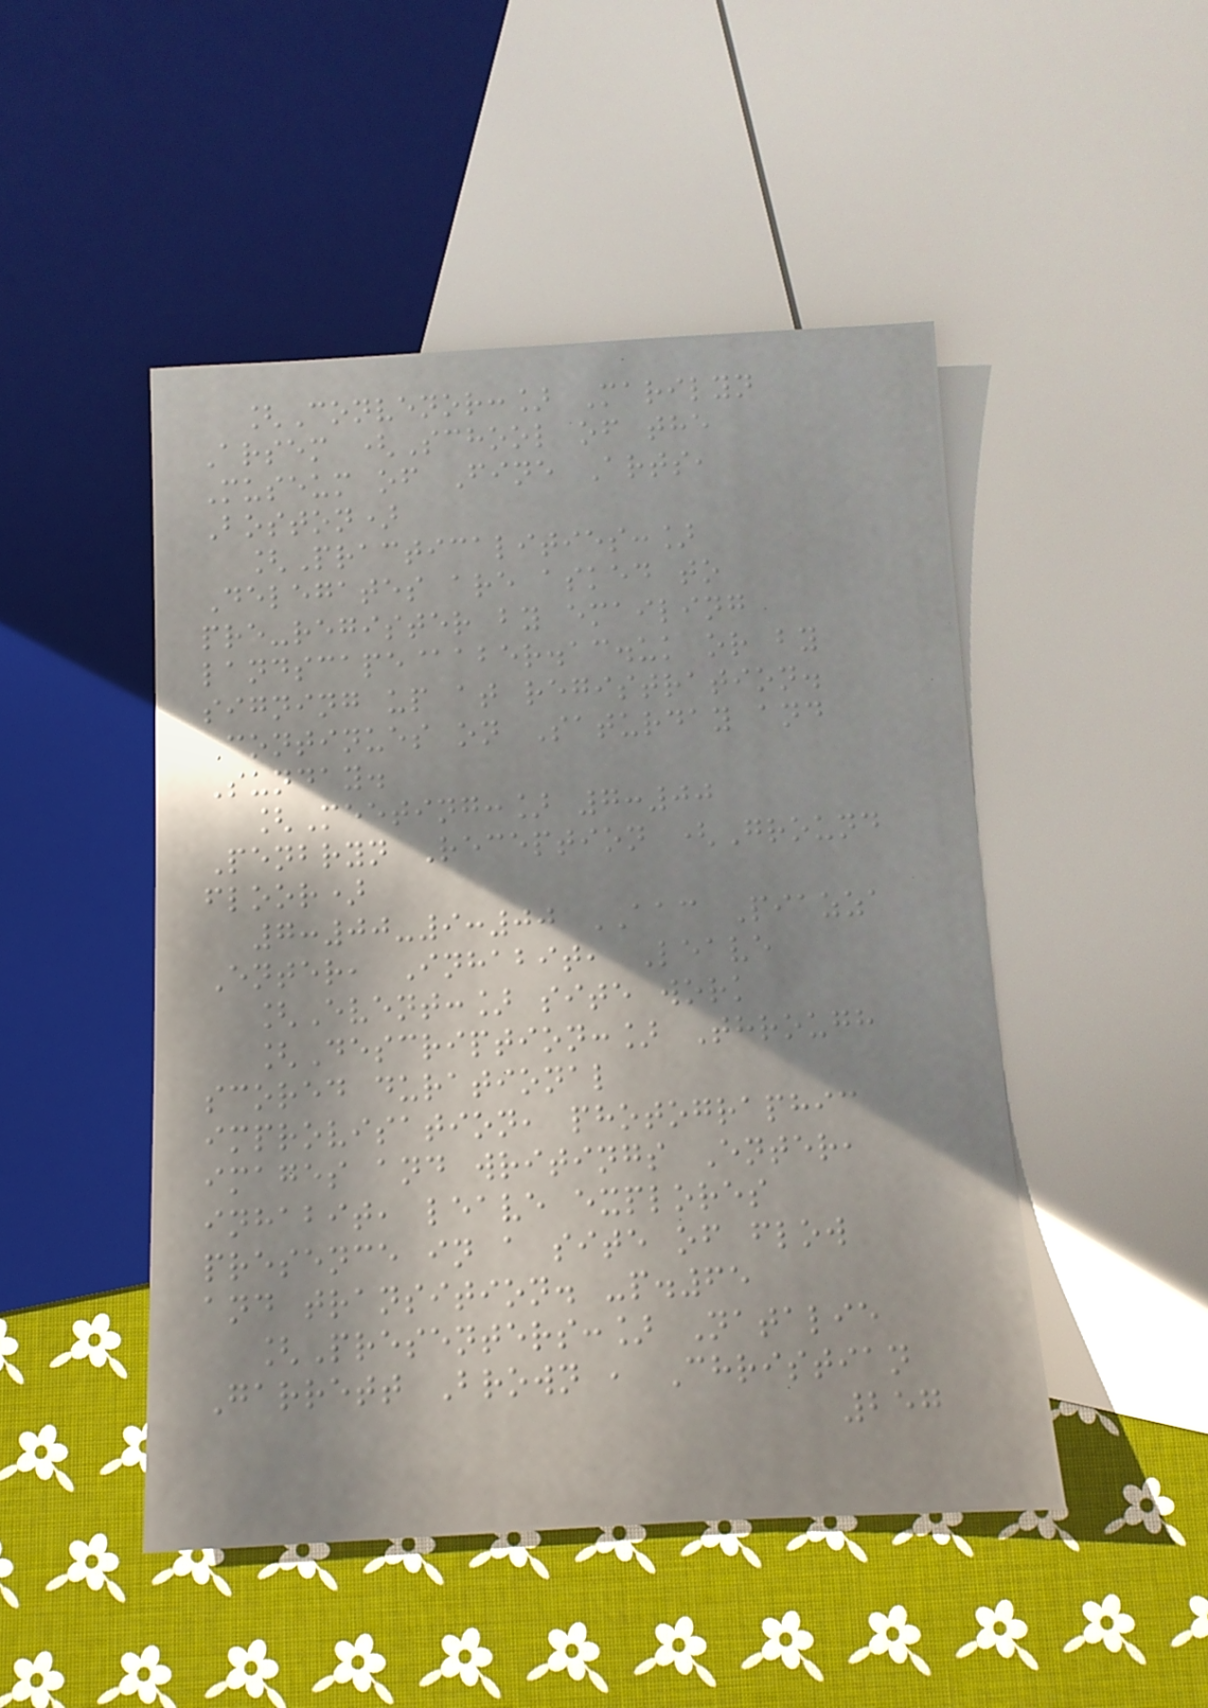[Convenor:] Marilyn
Arsem (School of the
Museum of Fine Arts,
Boston)
[Practicalities:]
Delegates are asked to
pre-register by emailing
landscape@aber.ac.uk or by
signing up at registration.
Continues on Saturday and
Sunday.
[Meeting:] 7:00
Penbryn Reception (Ground
floor)
7:00-9:00 AAC Piazza
Enter, Inhabit, Leave
[Event:] site work
[Description:] Through
scored durational
improvisation, photographic
images and writings Enter,
inhabit, leave explores
presence in a site of flow
and transition. -p.65
[Presenters:] Natalie
Garrett Brown , Christian
257
